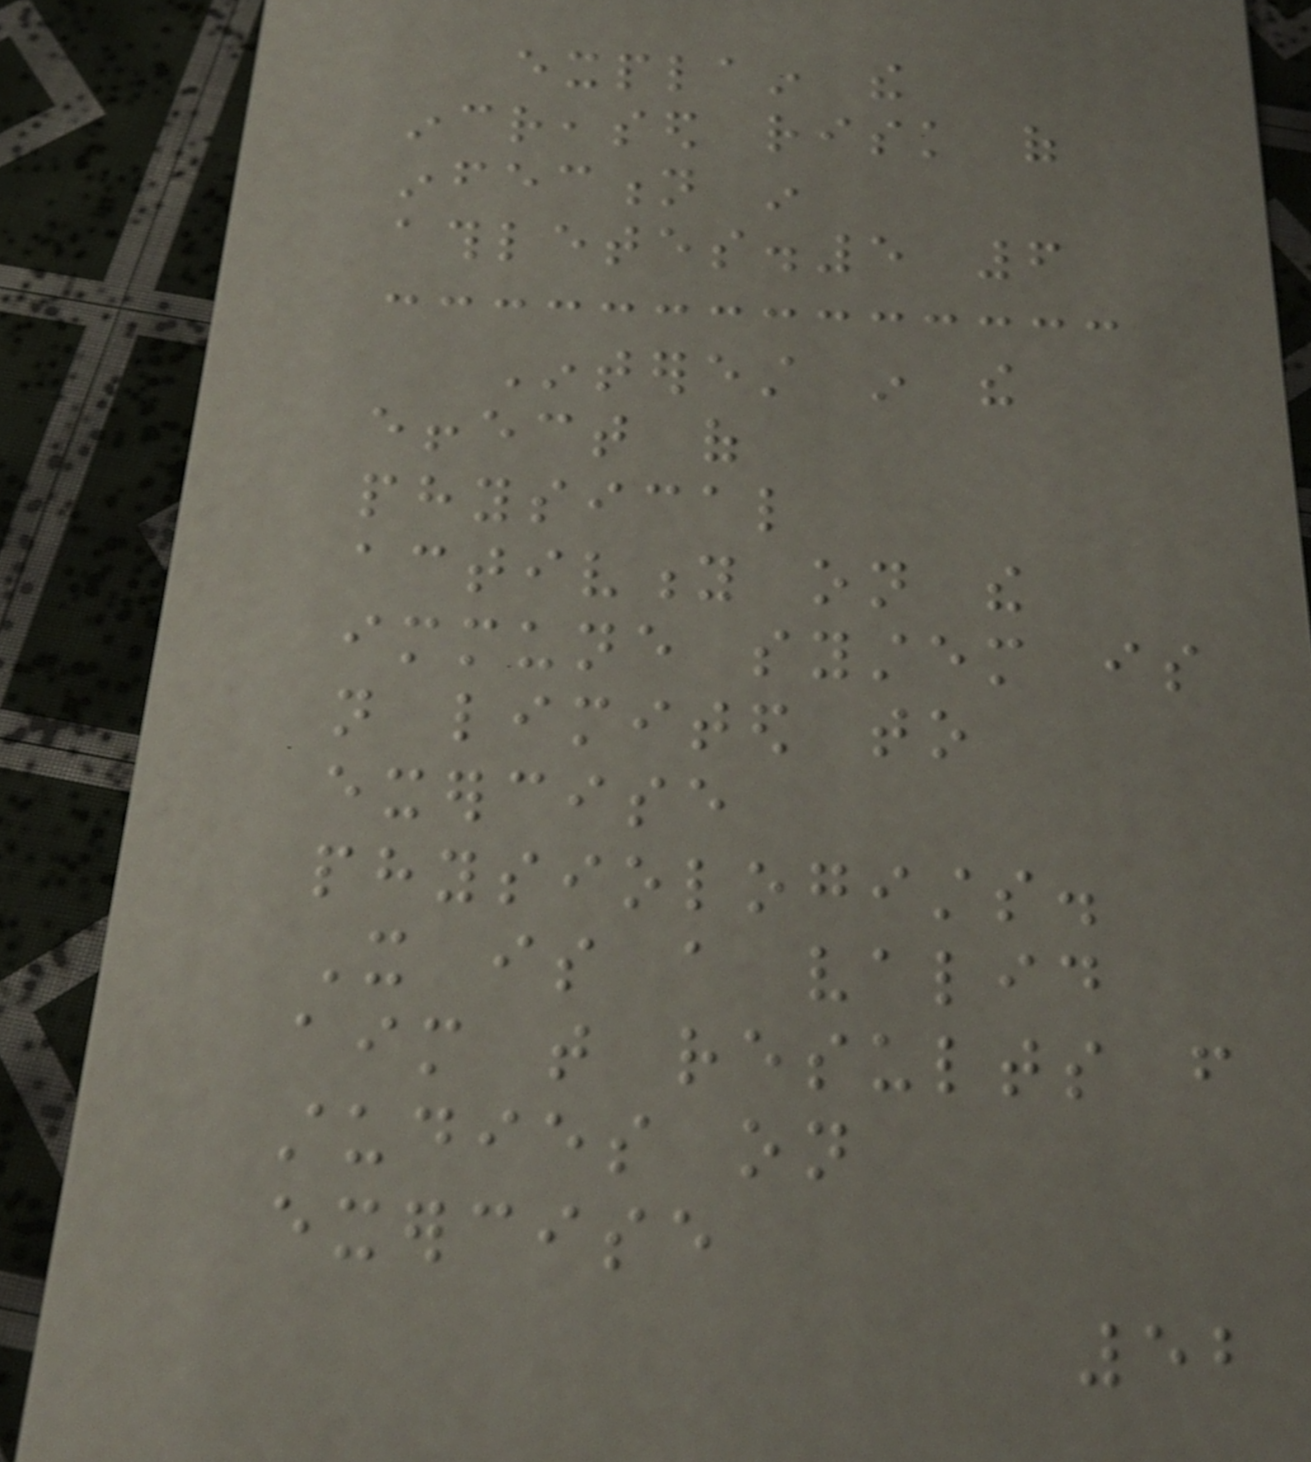explain the
increased risk of
infection in
athletes.5 6
Interest in the
effect of
physical
activity on the
immune system is
not limited to
exercise
physiologists.
It is a valid
aim that results from
studies on
exercise
52
